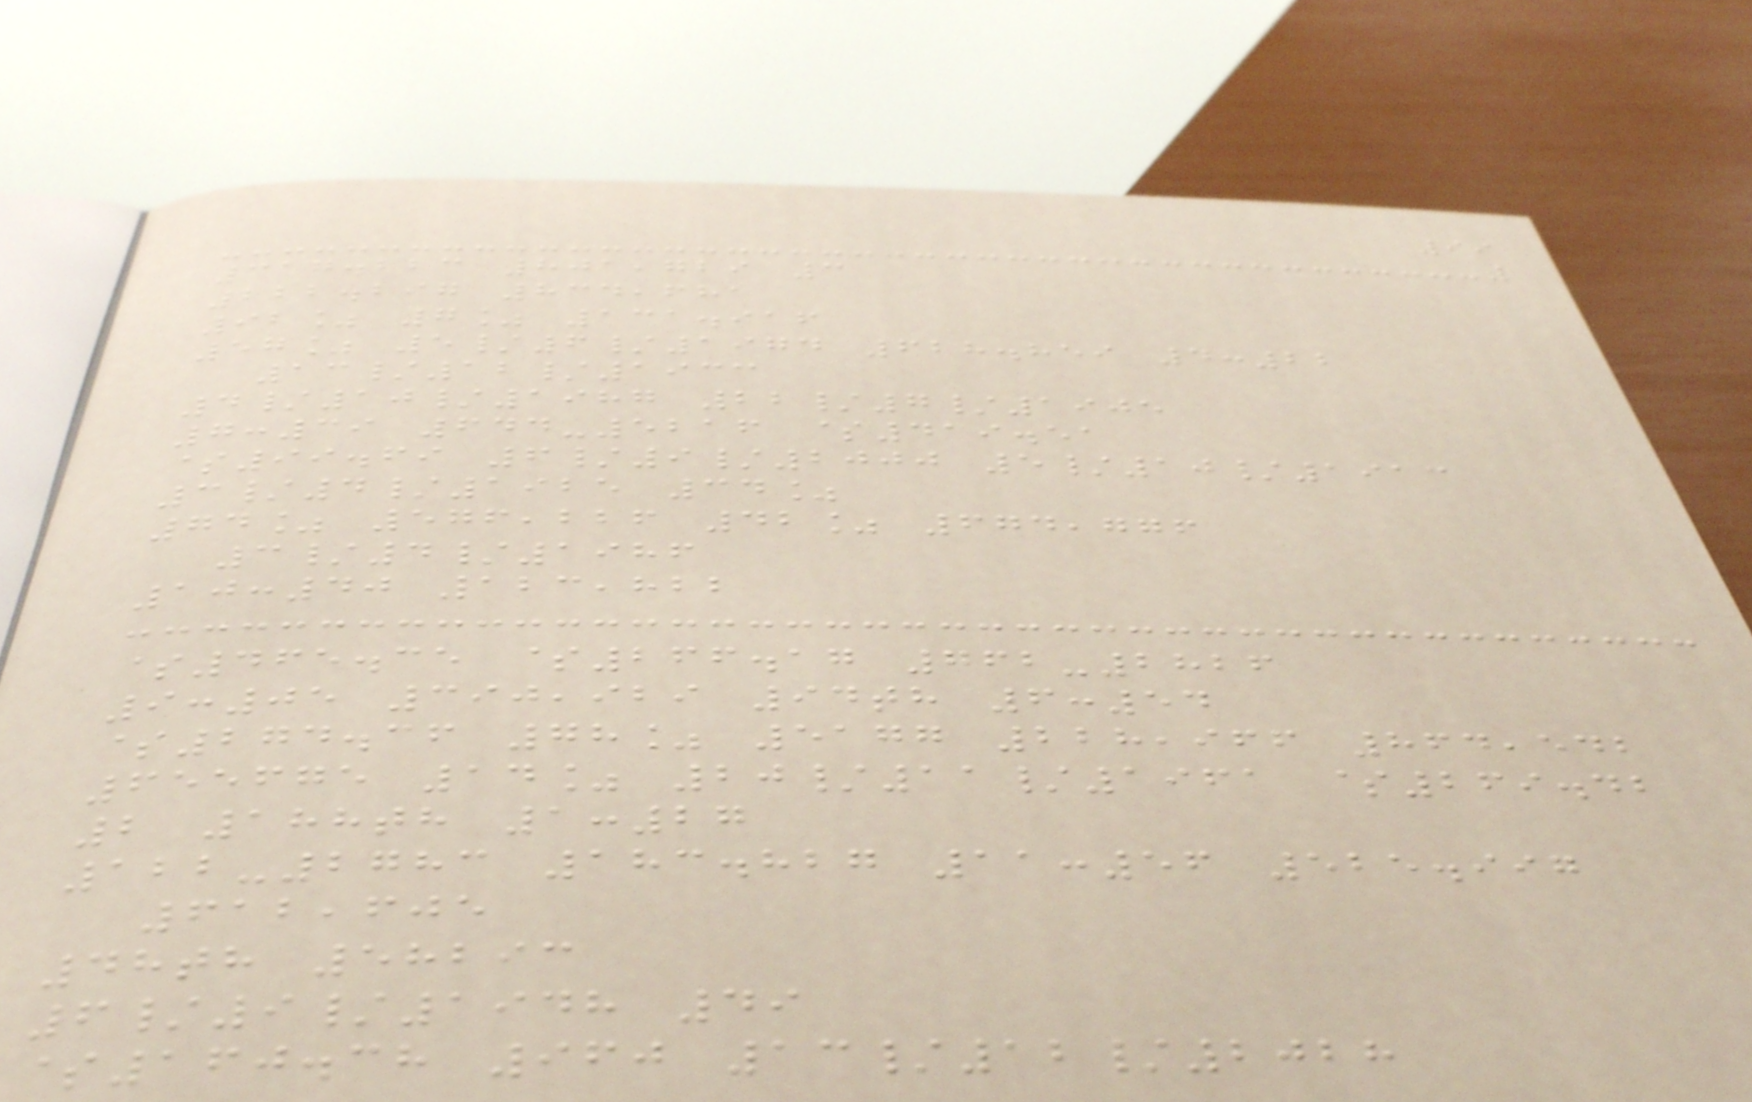99
317.223 801,729 3
222.297 834,681
92% 7% 131.916
57% 5/6/1974 628.859 4:22
13/12/1933
4/10/1987 22/7/1905
7:39 644-5216 $419.51
$99.69 6/9/2000 5/10/1913
3/4/1925 34%
74% 576,226 42% 674,776
3/4/1986
10:40 123,822
$465.35 $266.17 762-2826
9:05 390,929 94th 6:54
$274.36 78% 5177 228,966 864,542
655675 14% 20/11/1961 $269.42
2 188th 1:27
122-2783 183.827 11:56 525.997
612,605
48th 58293
6/9/1948 49
$160.38 960 13/12/2028
